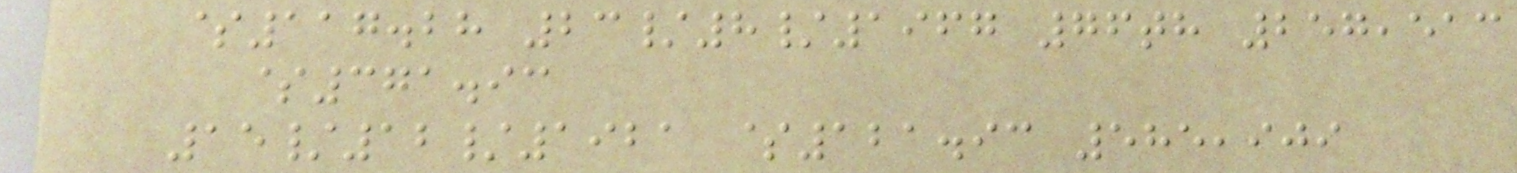$117.28 23/8/1967 76th 257,513
$371.93
15/12/1921 $121.93 585,909
